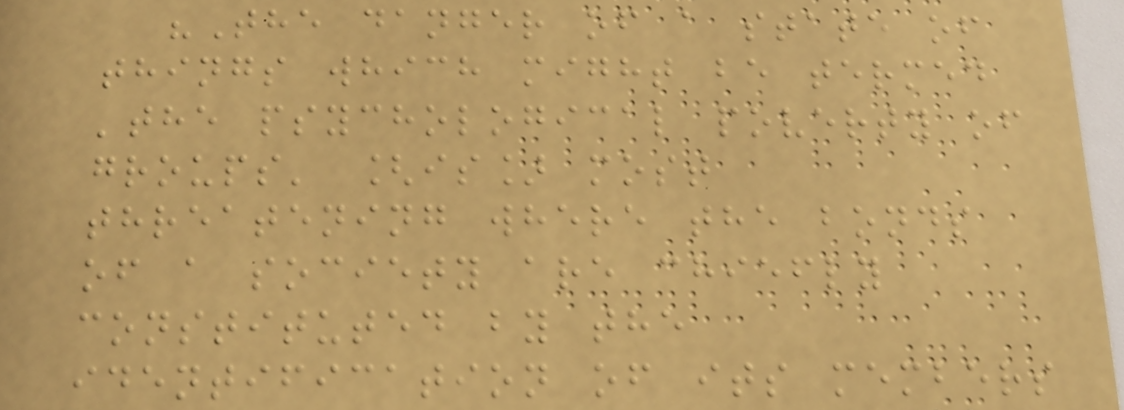"The danger of a state of
things which might be termed
'the psychological poverty of
groups' [is] most
threatening where the bonds
of a society are chiefly
constituted by the
identification of its members
